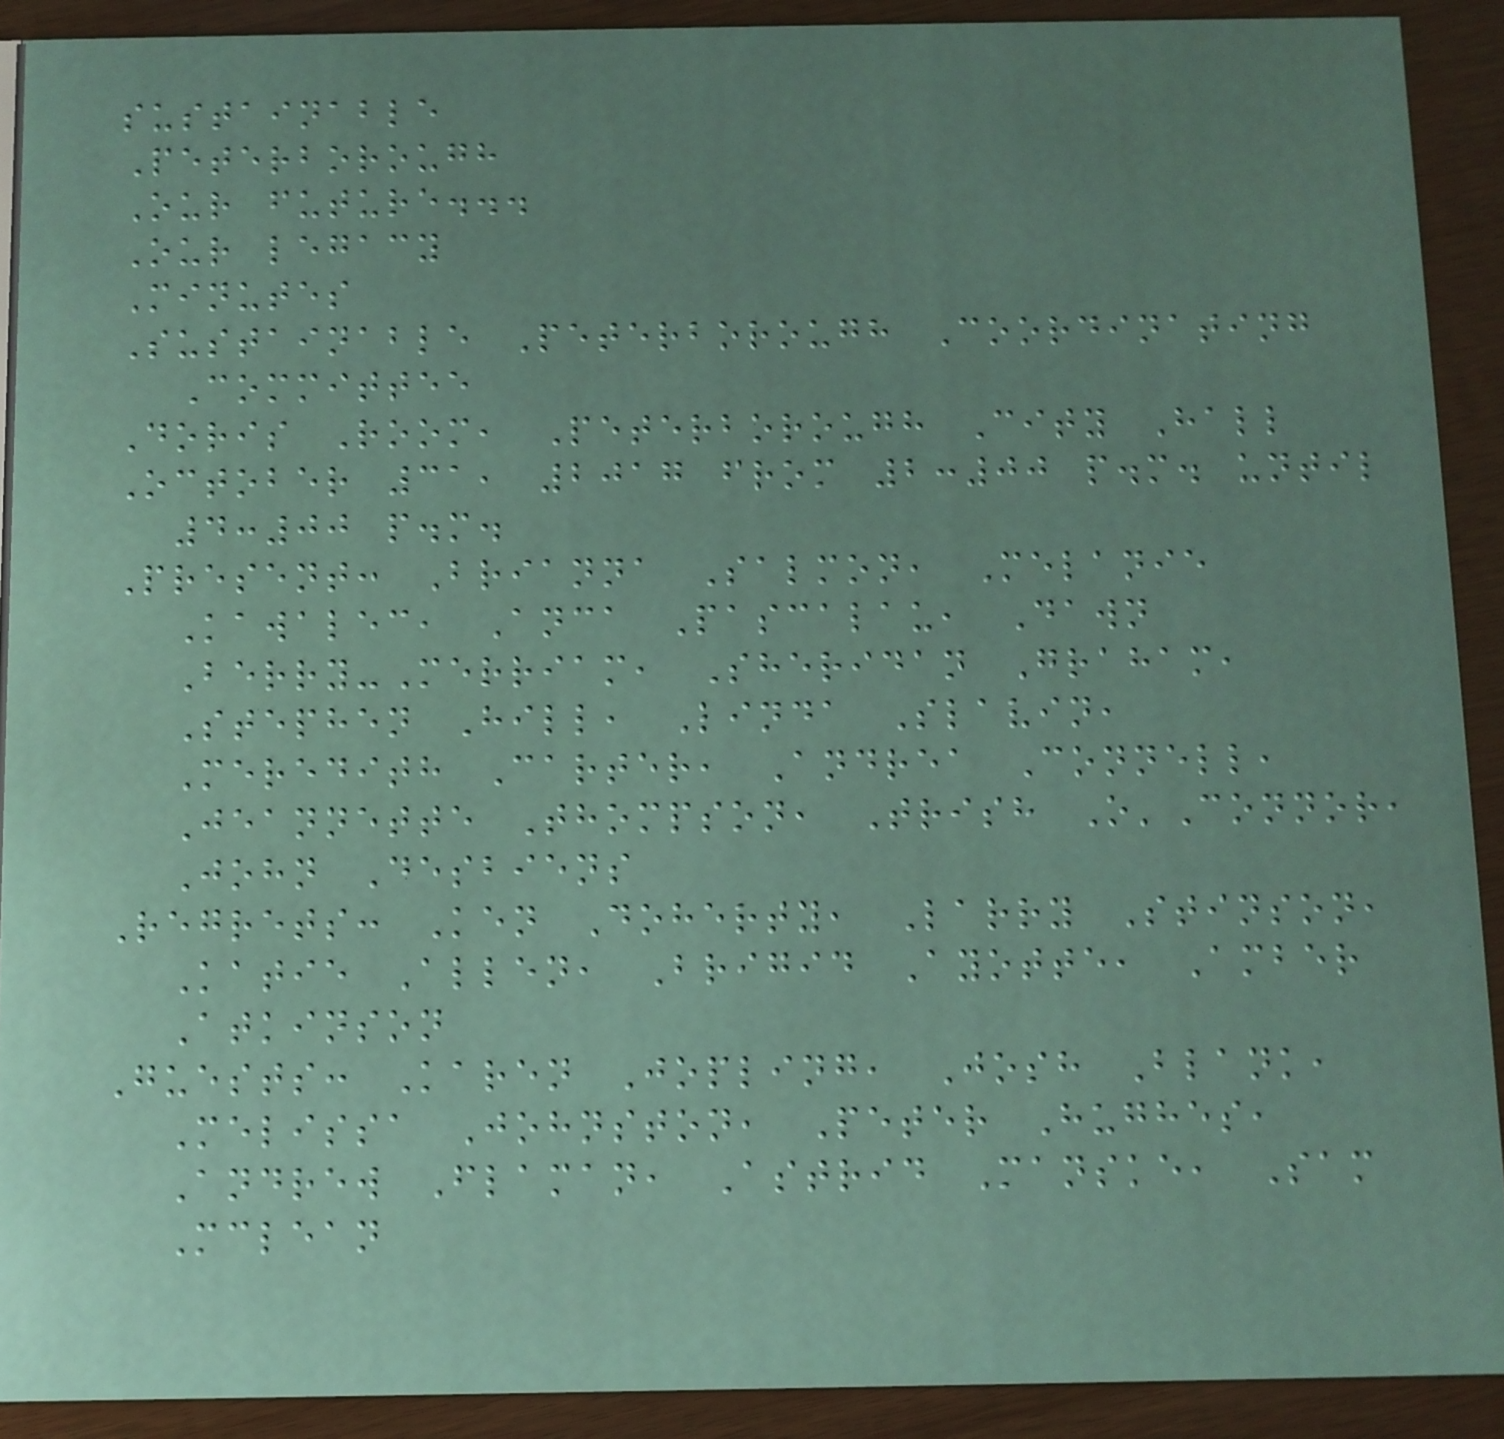sustainable
Peterborough
Our future...
Our legacy
Minutes
Sustainable Peterborough Coordinating
Committee
Doris Room, Peterborough City Hall
October 31, 2017 from 2:00 p.m. until
4:00 p.m.
Present: Brianna Salmon, Melanie
Kawalec, Anca Pascalau, Dawn
Berry-Merriam, Sheridan Graham,
Stephen Hill, Linda Slavin,
Meredith Carter, Andrea Connell,
Jeannette Thompson, Trish O'Connor,
John Desbiens
Regrets: Ken Doherty, Larry Stinson,
Katie Allen, Brigid Ayotte, Amber
Atkinson
Guests: Karen Jopling, Josh Blank,
Melissa Johnston, Peter Hughes,
Andrew Flaman, Astrid Manske, Sam
Mclean
